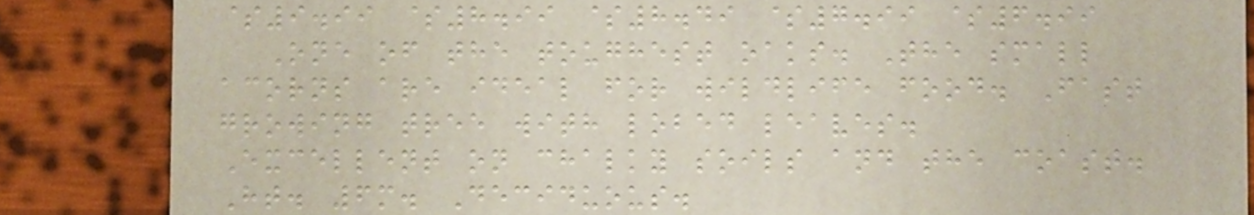$9.99 $8.99 $8.49 $7.99 $6.99
One of the toughest oaks. The small
acorns are ideal for wildlife food. Fast
growing tree with lobed leaves.
Excellent on chalky soils and the coast.
Ht. 6m. Deciduous.
